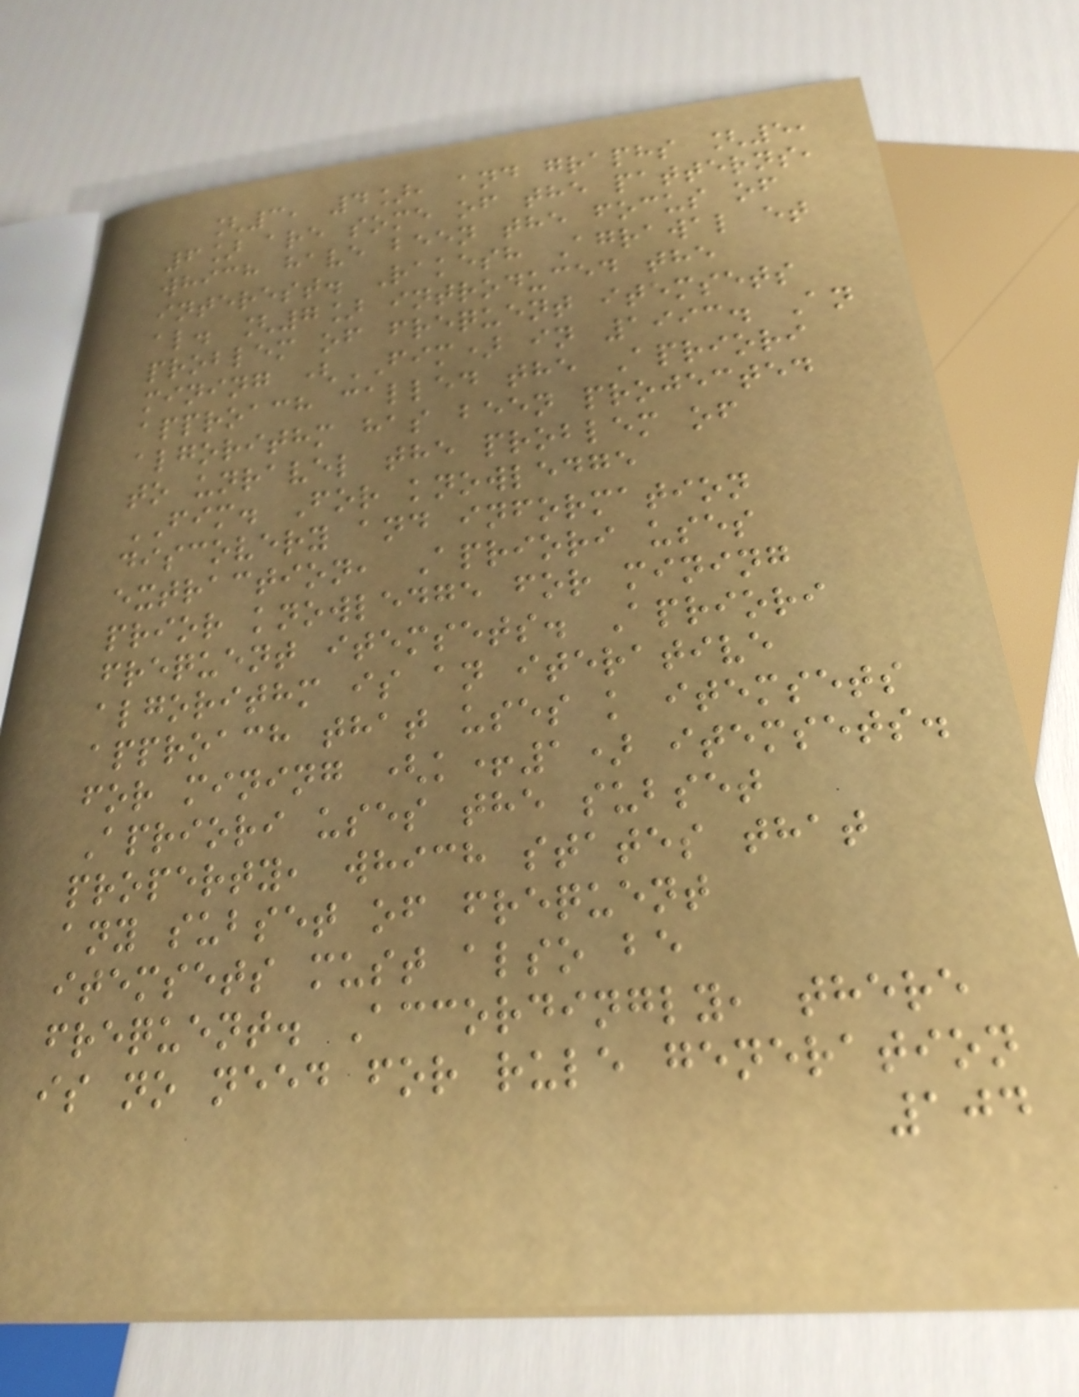[3, 4], and graphs [5,
6] are some of the patterns,
which have been the focus of
interest. Rakesh Agrawal et
al. [7] introduced the
problem of frequent itemsets
mining (FIM) in 1993. An
approach called the Apriori
algorithm has been projected
to unravel the problem of
FIM. For knowledge
discovery and information
extraction, Apriori uses
prior knowledge for mining
frequent itemsets. Apriori
algorithm is an iterative
approach that uses k itemsets
for mining (k+1) itemsets.
Apriori uses the subset
property, which states that
any subset of frequent
itemsets must also be
frequent. Accordingly, there
is no need for rule generation
104
